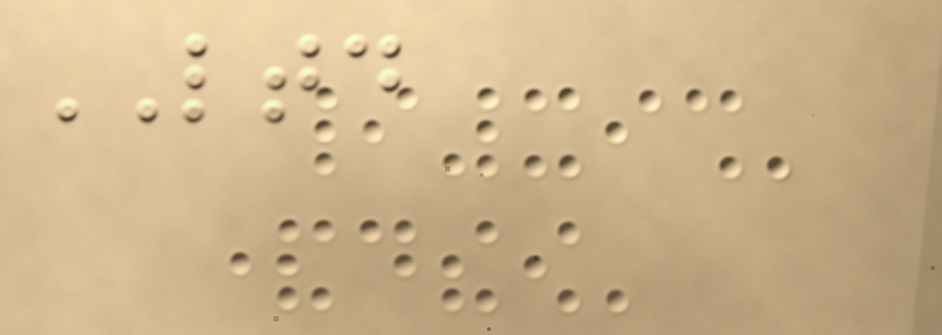LTD
